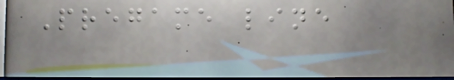Pregame line
